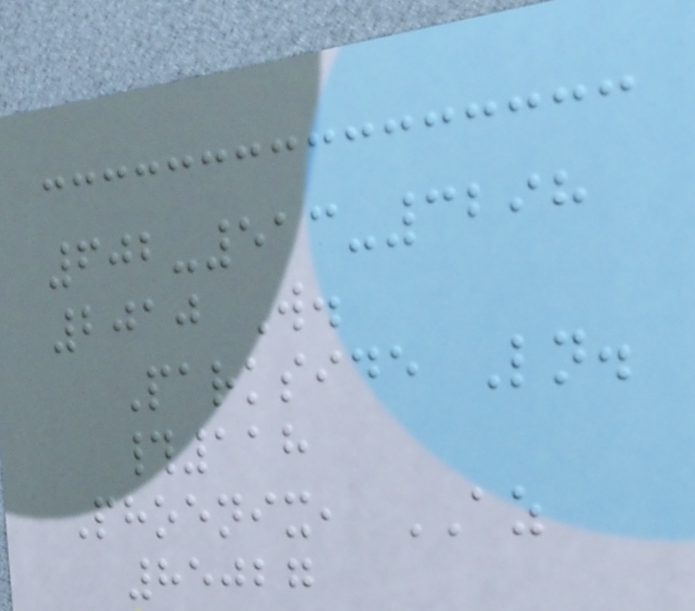602-513-3298
2010 W.
Parkside Ln.
#118
Phoenix, AZ
85027
